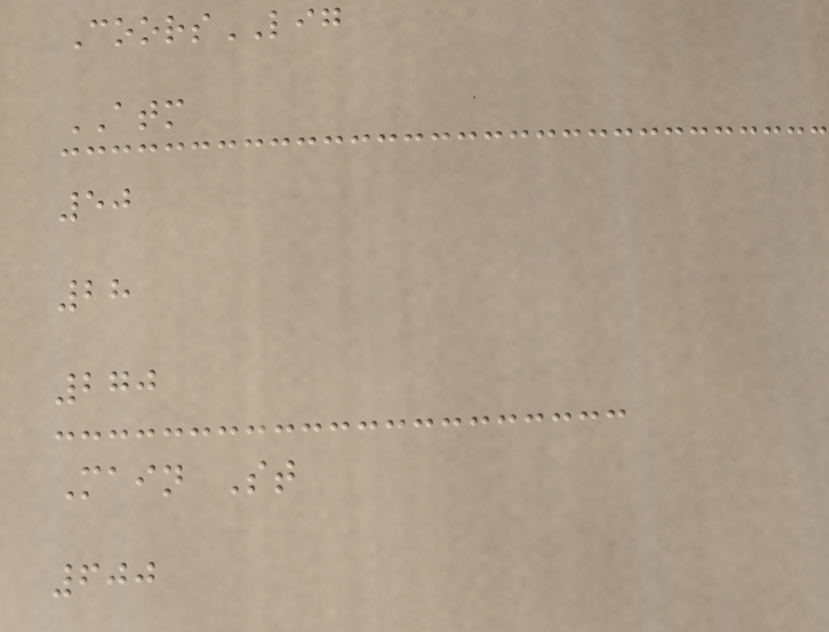CoorsLIG
ATM
50
28
270
Main St
600
